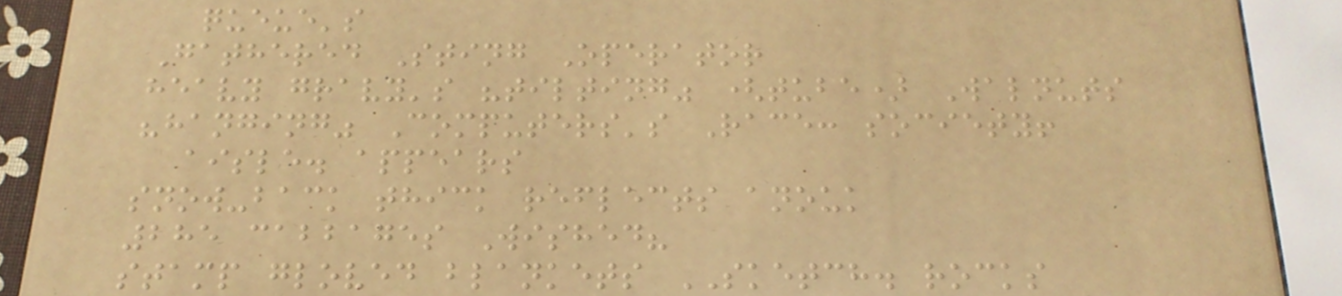queue's
Gathered Sting Operator
heavy gravy's "tilting" (tube) Walnuts
"hanging" Computers's Race: society!
aisle. appears
snow-back thick reflects anouk
285 cabbages Wished?
stamp gloved blankets SKETCH. rocks
